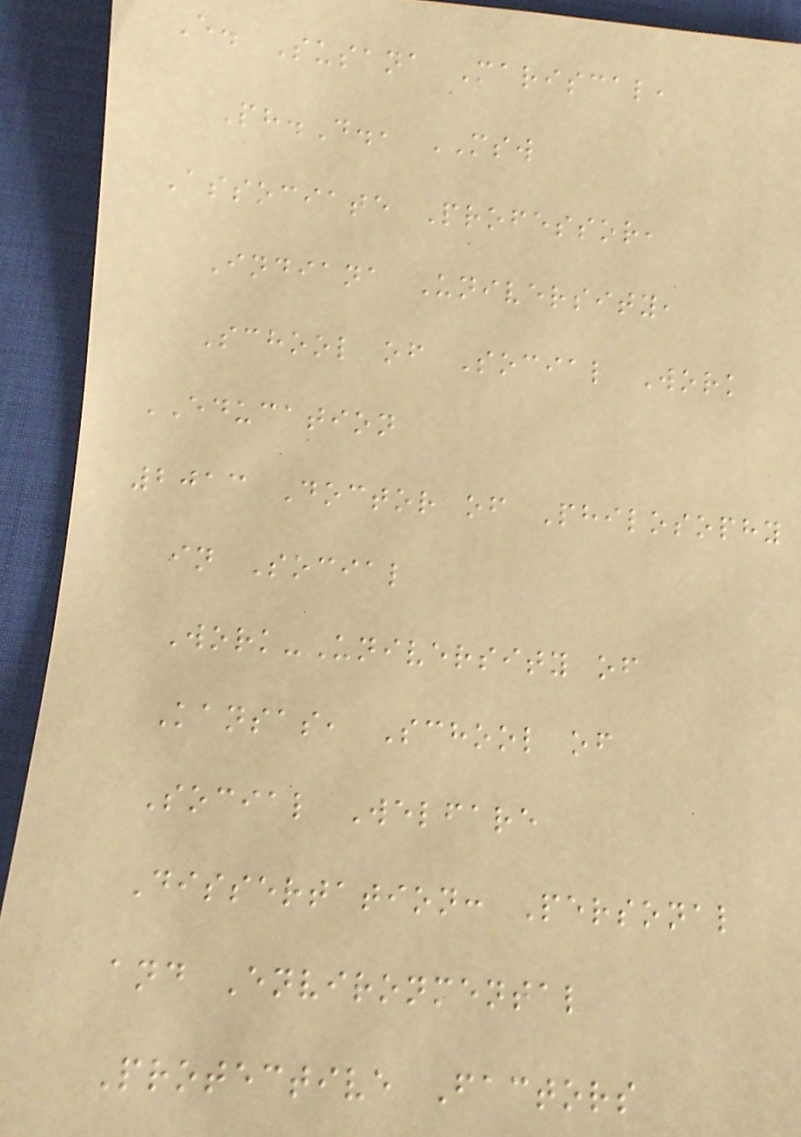E. Susana Mariscal,
Ph.D., MSW
Associate Professor,
Indiana University,
School of Social Work
EDUCATION
2013 Doctor of Philosophy
in Social
Work-University of
Kansas, School of
Social Welfare
Dissertation: Personal
and Environmental
Protective Factors
